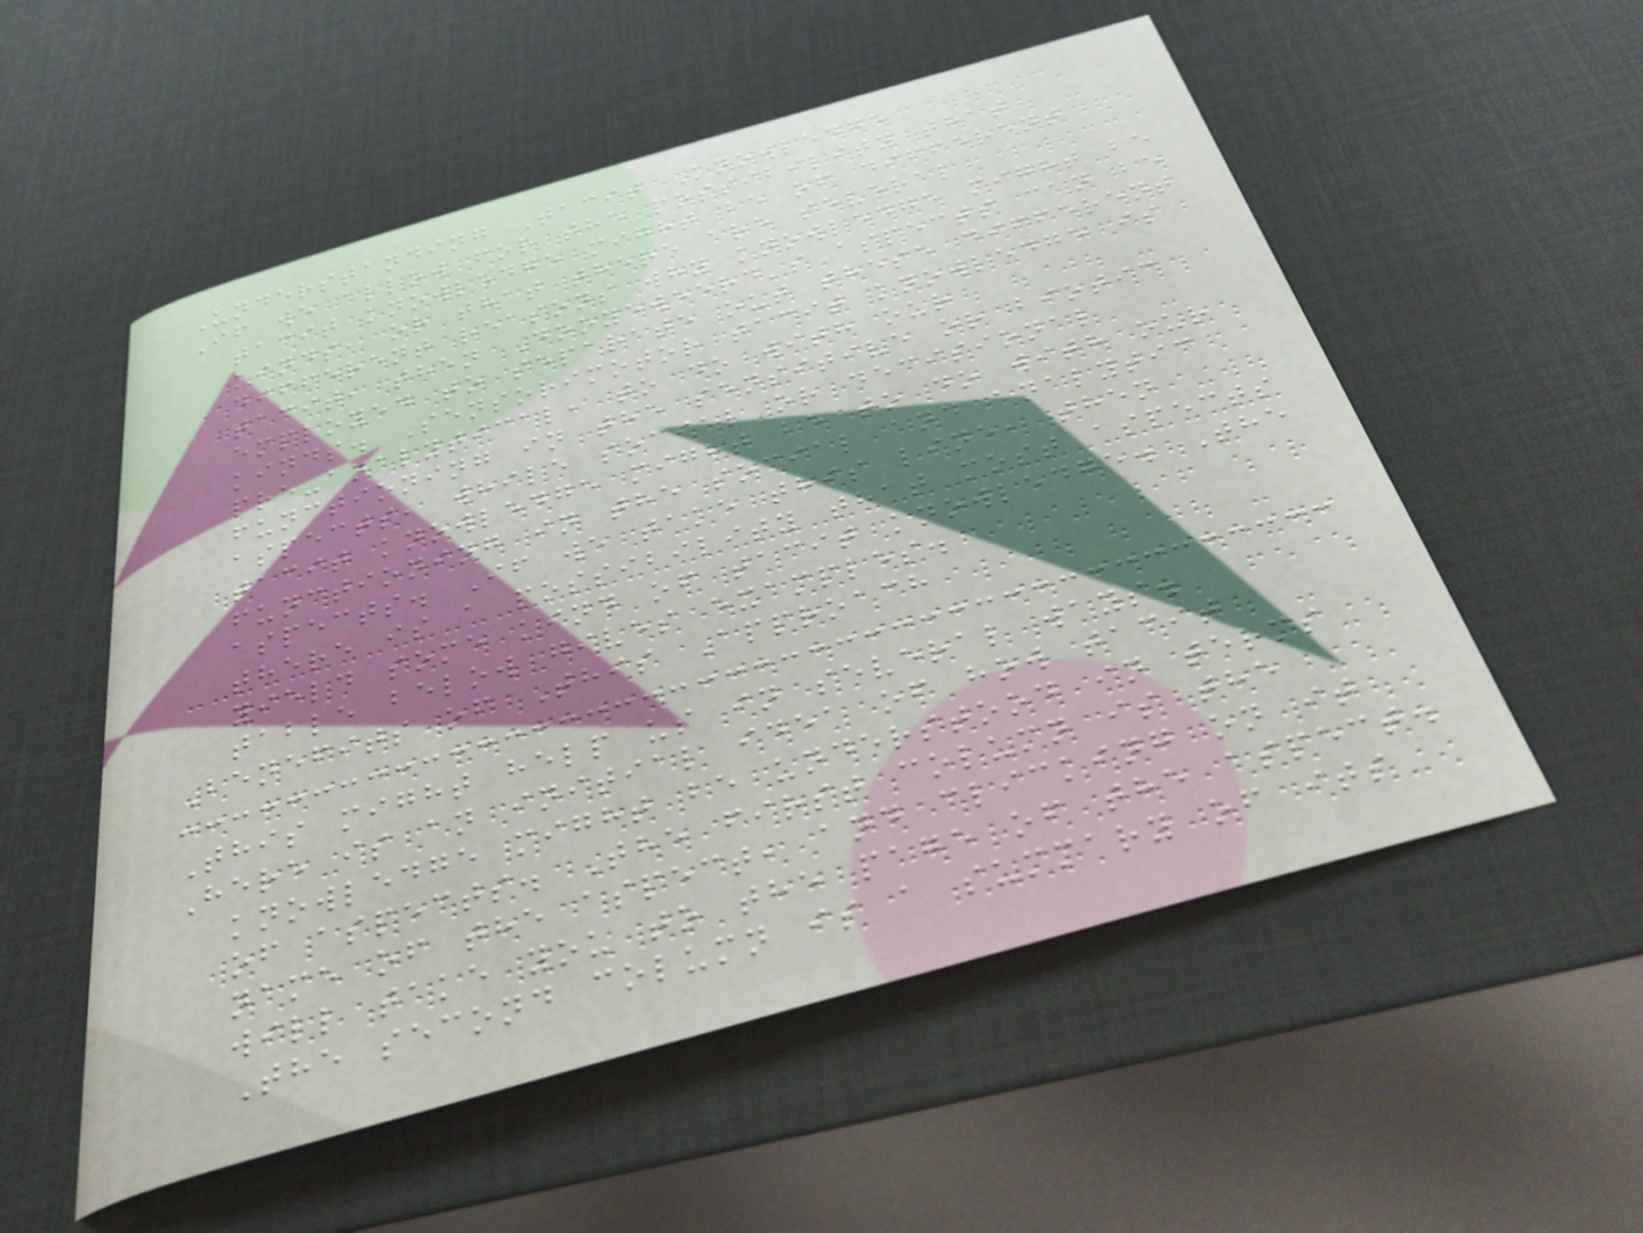Understanding Tacit Knowledge
If we allow for the possibility that
tacit knowledge might be of different
kinds, or that there are several
different reasons why knowledge might be
tacit, then Dooyeweerd's aspects can be
employed to separate out these different
kinds. Sensorimotor tacit knowledge is
pre-analytical, to do with our
functioning in the sensitive or biotic
aspects, while social or decisional
tacit knowledge might be to do with our
functioning in the social and analytic
aspects. If we take this line, then
there is a possibility that most aspects
yield some kind of tacit knowledge. The
table below gives examples.
Benefits of This Approach
This might help us in several ways.
Here is an initial idea of how tacit
knowledge might be understood in terms
of aspects. The first column is the
name of the aspect, and clicking on it
will take you to the page of the aspect.
The second column is a summary of its
